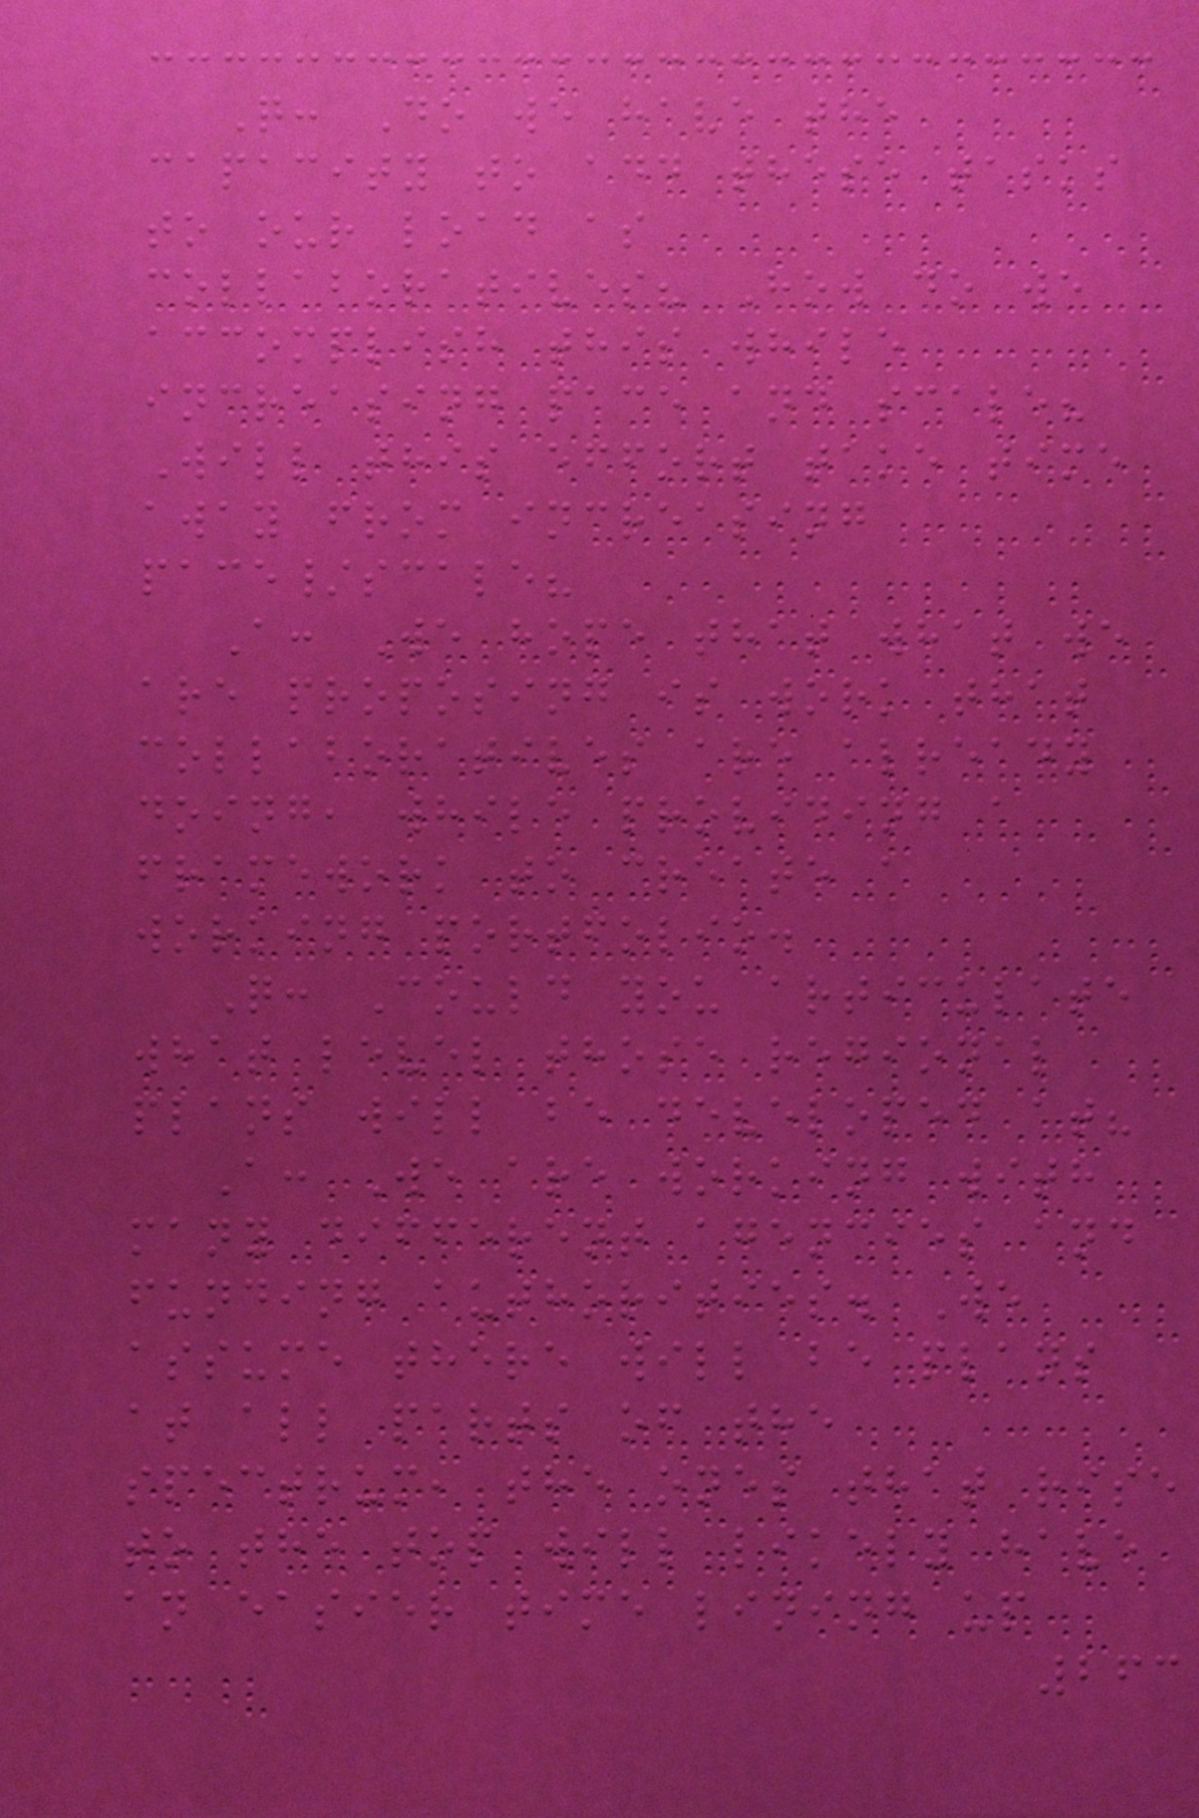Q: Do we have the
capacity to add these tasks
to our load as
collaboratives? How do we
accomplish this while
increasing pace and scale?
Will this effort take time
away from increasing
pace/scale?
A: We hope that what we
are proposing is work that
collaboratives are already
doing, while providing a
framework to create a
working portfolio.
Q: Could you articulate
what level those regional
plans will be developed at?
A: We are working with
many different agencies and
funding authorities. We
assume there will be plans
at all parts of the
spectrum, the ones that rise
to the top will likely have
an easier time lining up
263
